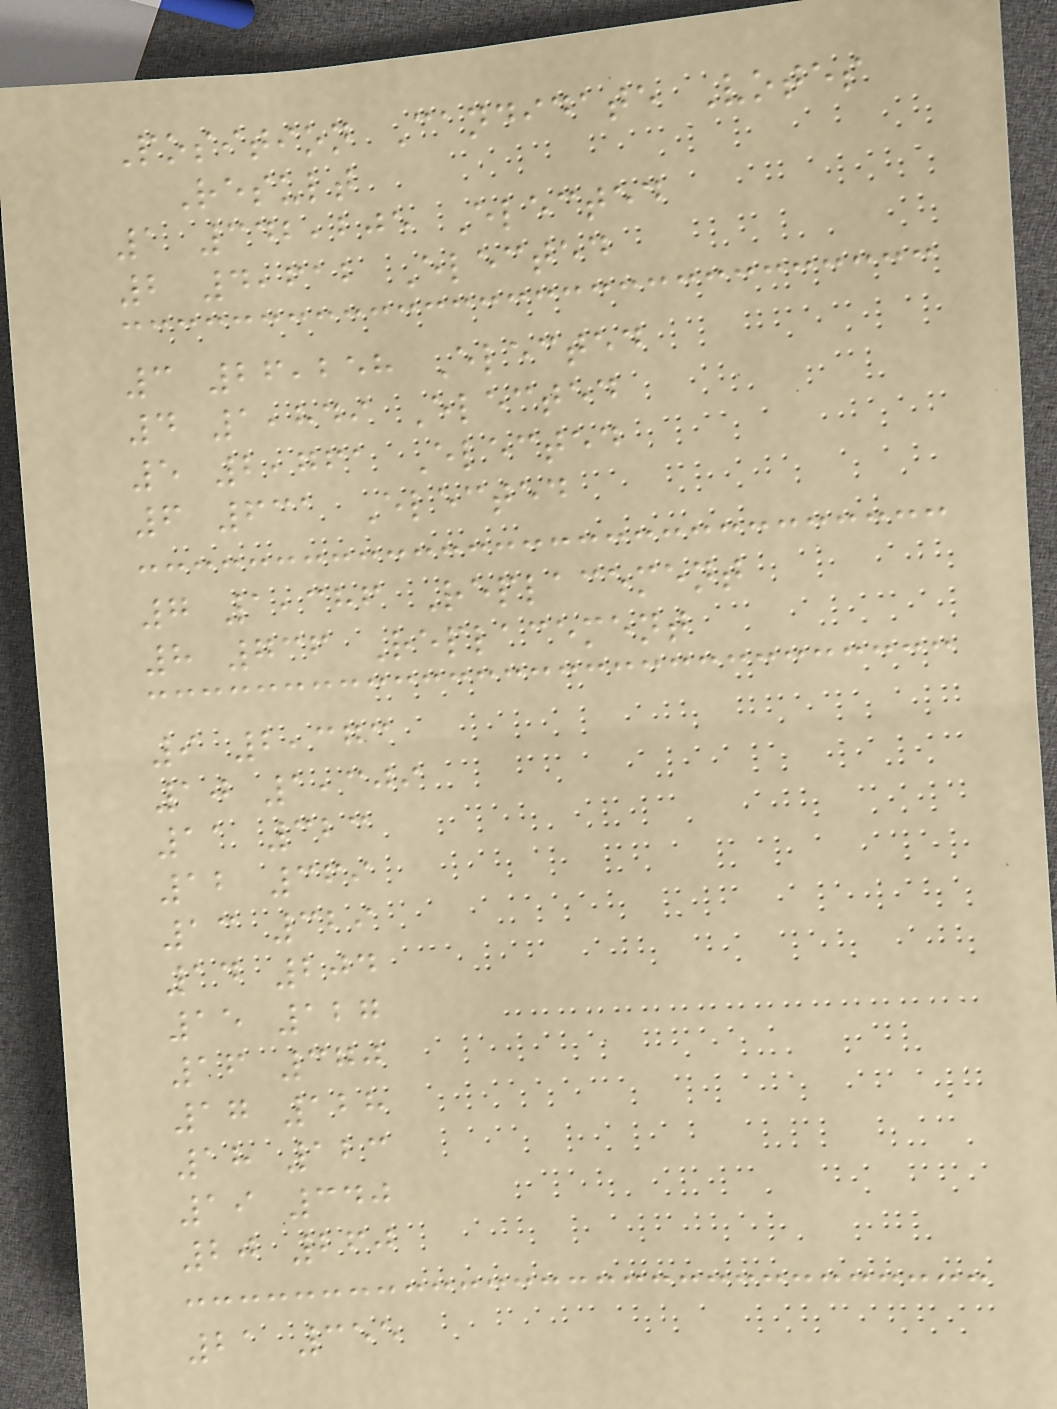Position Candidate Votes
Result
1 342,205 Elected
2 4,612 Elected
3 26,258 Elected
4 1,849 Elected
5 2,761 Elected
6 631 Elected
7 1,386 Replacement
8 736 Replacement
9 2,373
10 1,309
11 323
12 369
13 329
14 204
15 127
16 370
17 128
18 123
19 340
20 260
21 355
